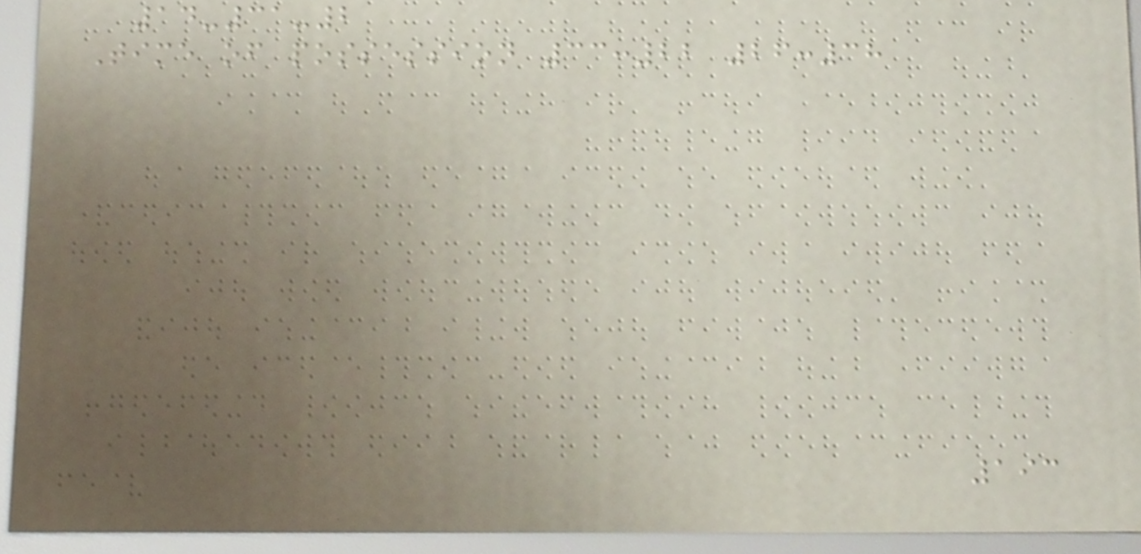14-31-2
Time of possession 33:22 26:38
193
